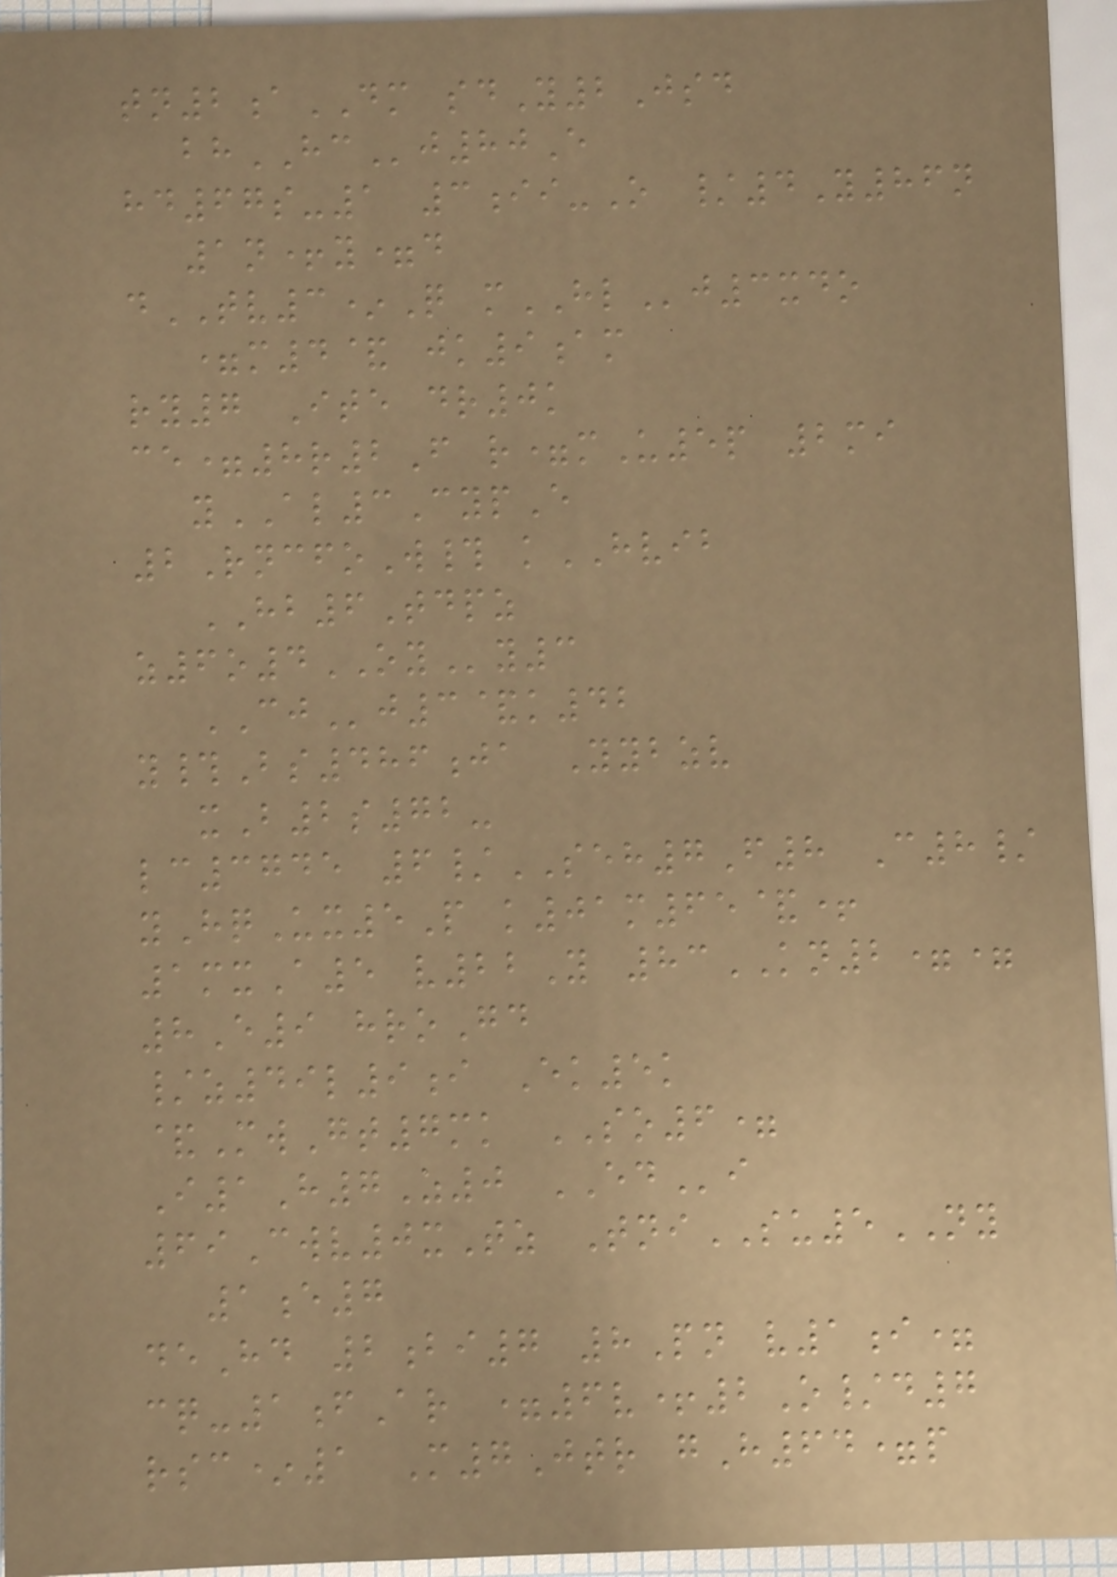tn2aDM sdY2Jsd
bhHCj80E
hd67s-1 3ii-O /4Y86n
1n+y=d
dTV3*Q mHLj3xdo
=m4& jk9am
ry7 Ite dr0k
ce=8r2F r=mU5p 2mi
yAL3CypE
2RncfoW# kHVIB
HB6Tdpz
z6o4OYy3
CJj3&k42
y#Bs486ja Yybzv
xB2s72-
lc3745 6/SEH7F8 C8/
yHqUx5P k01m65&+
1mxA5 v22Y 83KN2==
8E9 hroGd
/z49l9i Ek5k
&MwGt7mk SO6=
I1H7Z0 EDi
69Cwv0xTz TniSU5NY
1e7
deHd 2bi7 8Pn v1i=
cq-1fAr =6v+2O/d7
rsc*1 M7Jtr gH64=p
